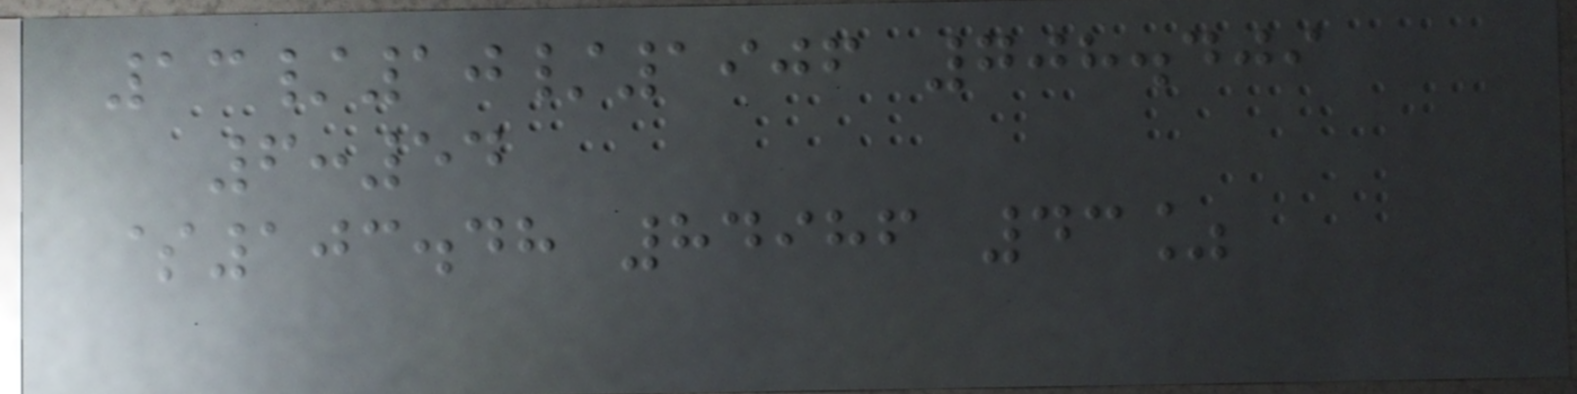13/10/1906 708.409
6:54
$103.48 84986 43%
